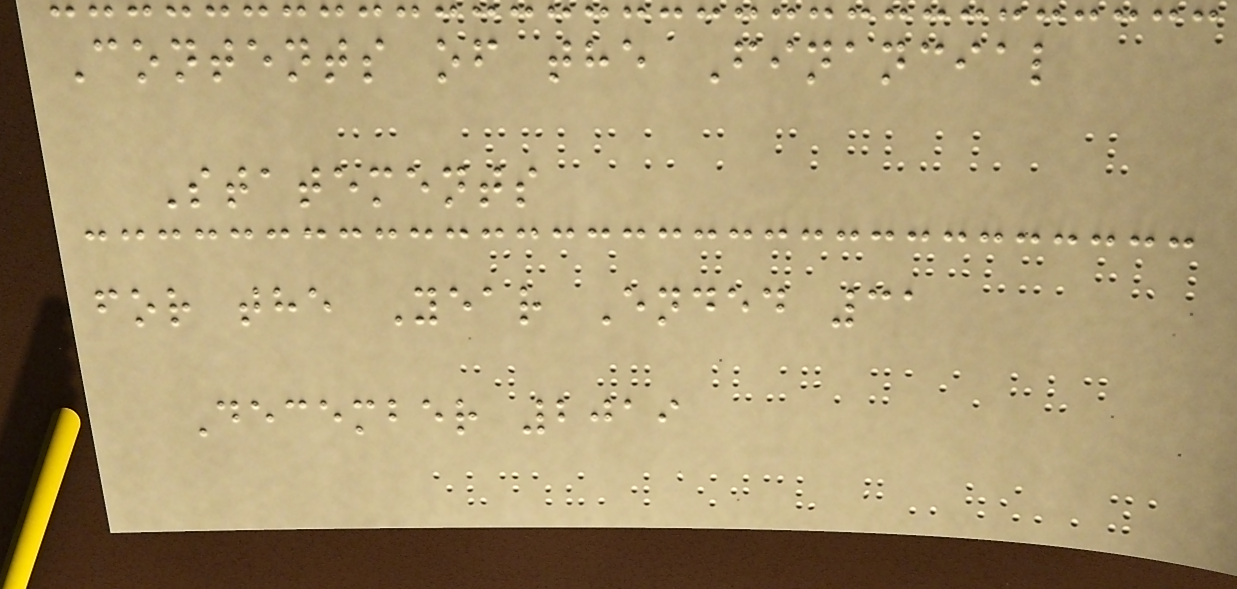Contents of the Financial
Statements
for the Year Ended 31
December 2019
